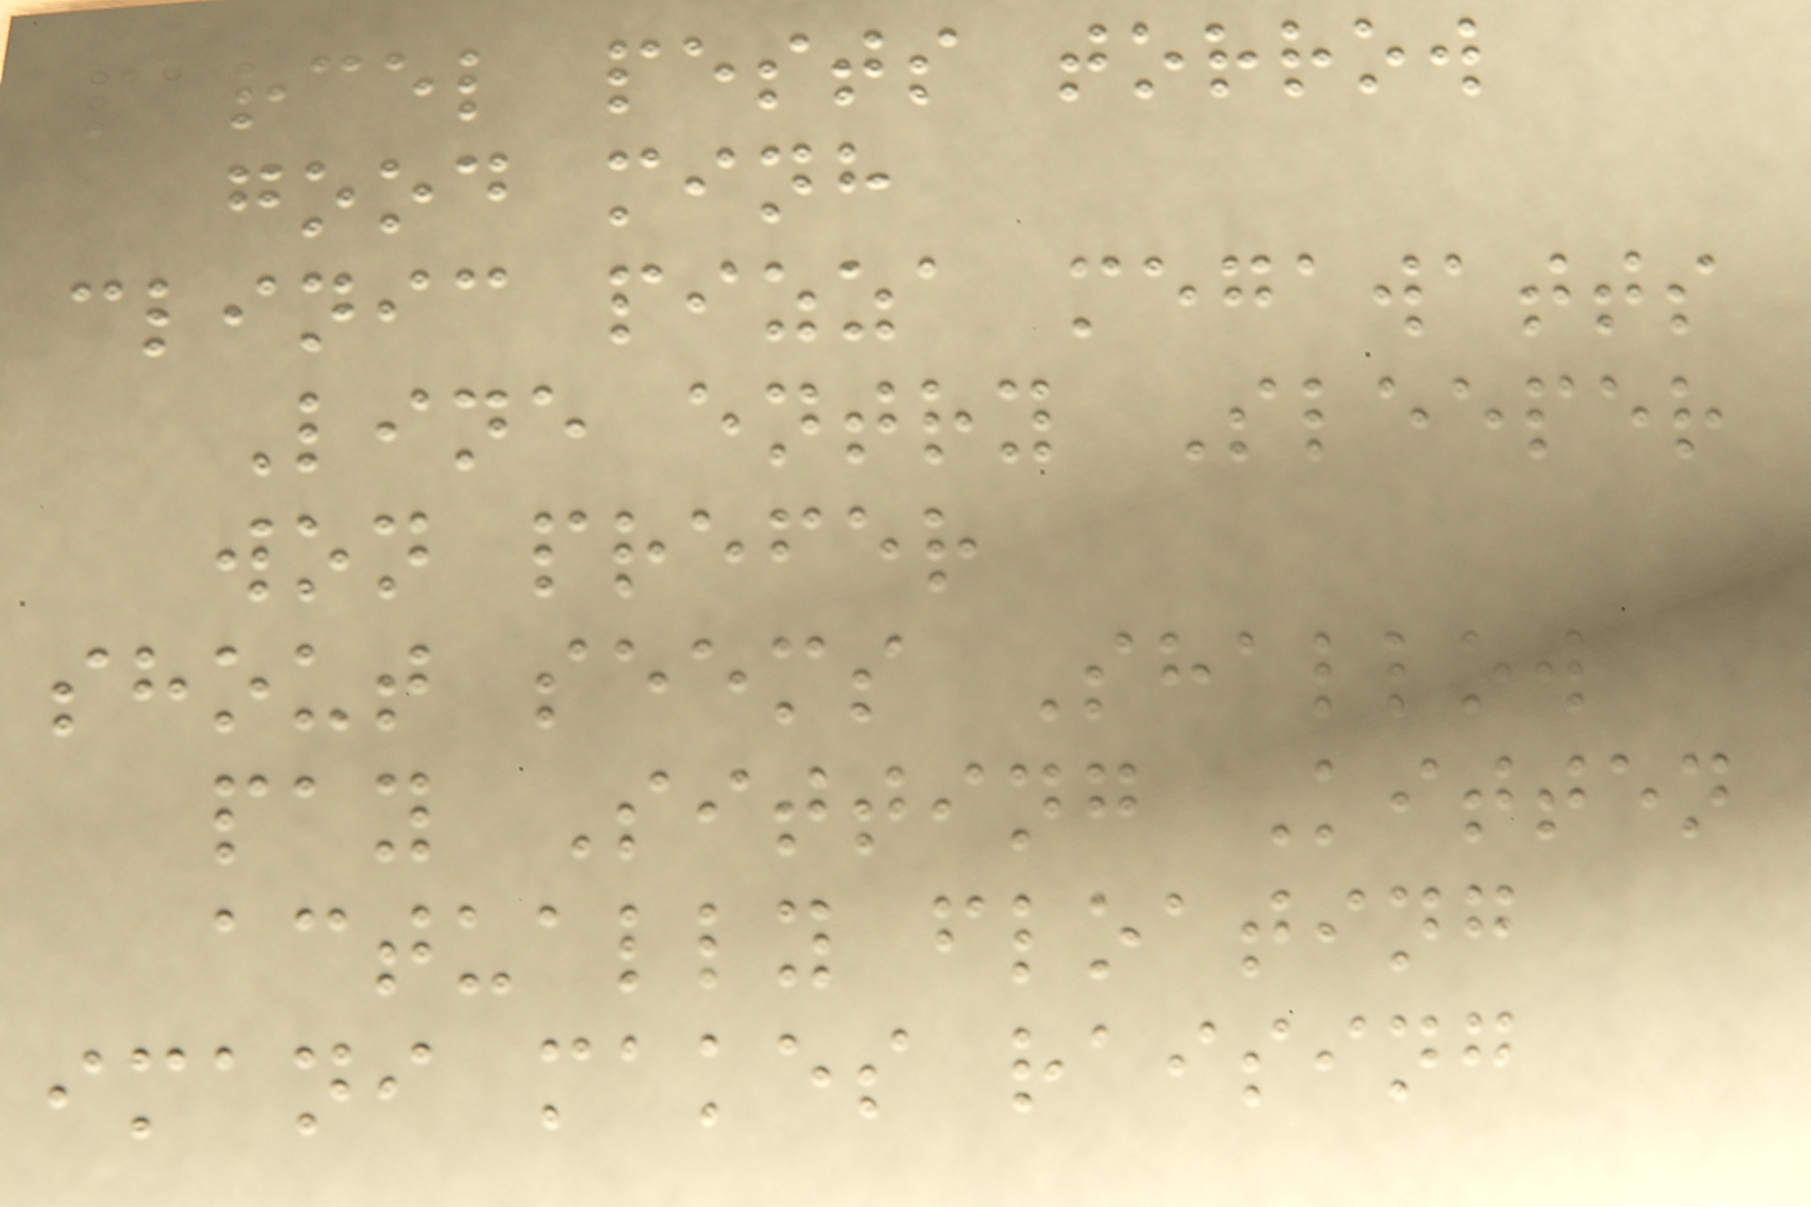parcel pests torrow
good minh
clinic pizza megawatts
Line entry Sleeper
won prefer
shout seems Shallow
pay Sitting Kitten
actually floating
imani makes raising
